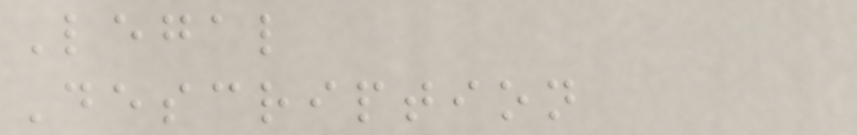Legal
Description
